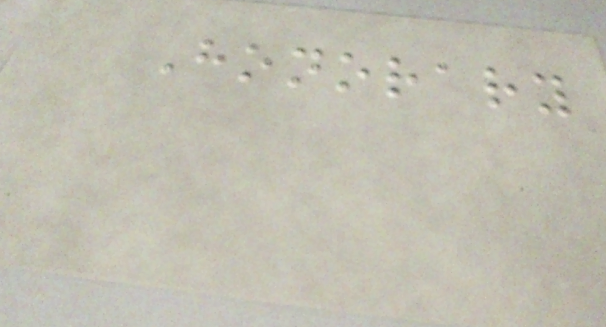Honorary
